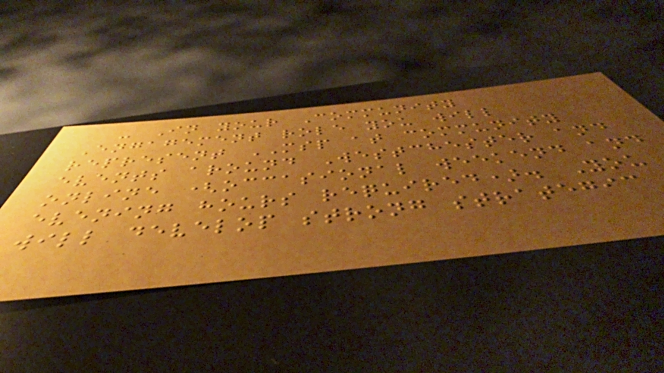- In your Community
Engagement role you will
represent MSP at community
events around Westchester and
online (occasional weekend and
evening hours required). You
will develop strong strategic
